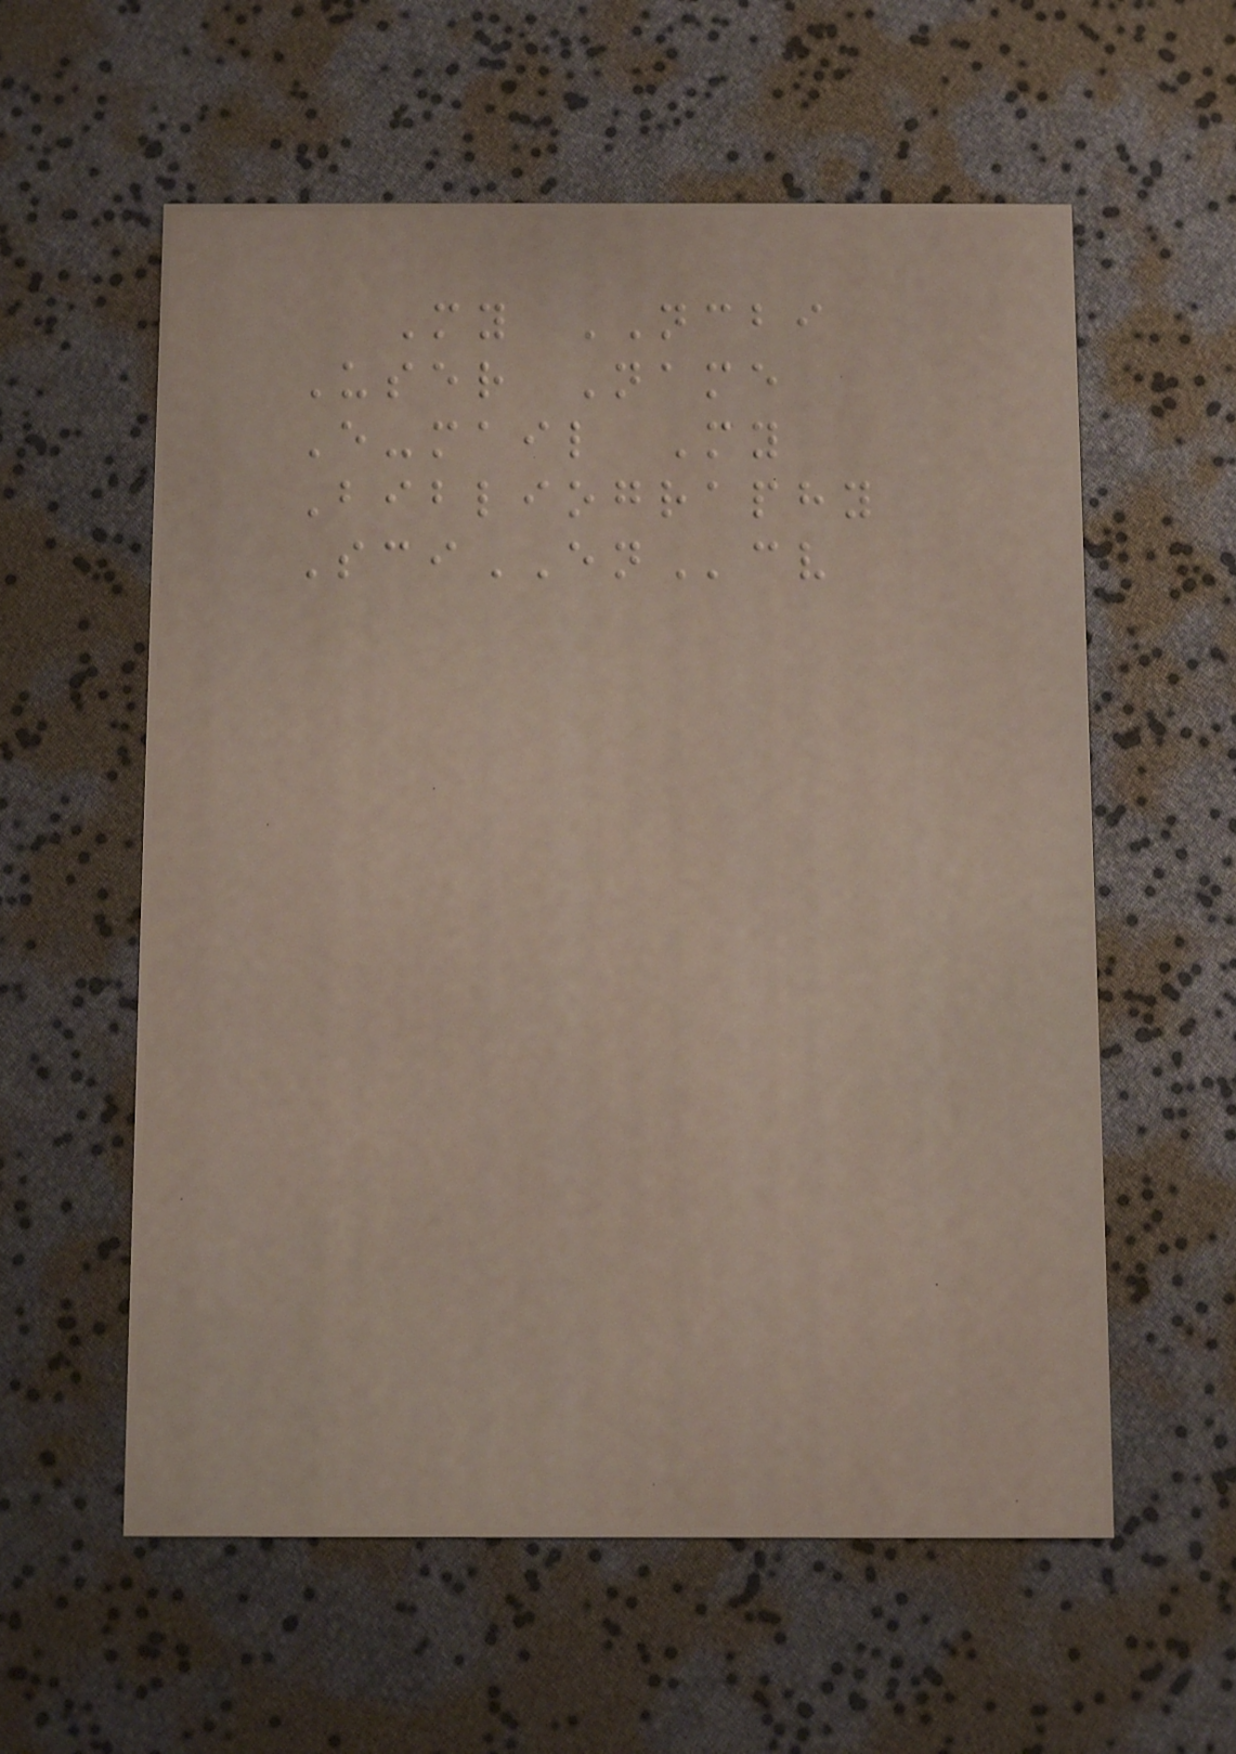My NCBI
User Name
E-mail My
Bibliography
SciENcv
